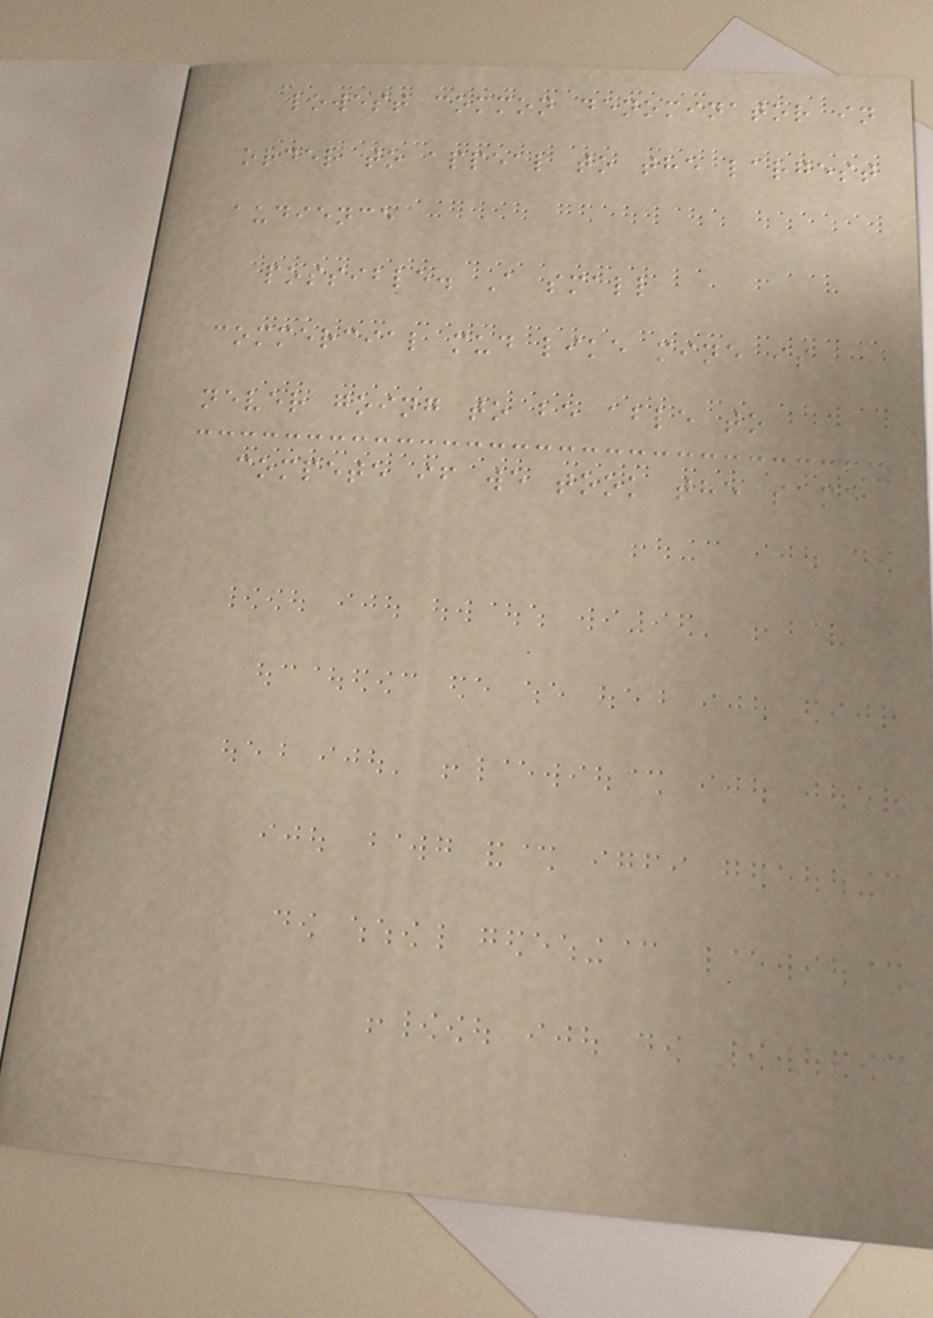lowest common denominator in
order to appeal to the largest
audience
possible. A small
commercial mud like mine is
never going to be able to
compete if we took the same
